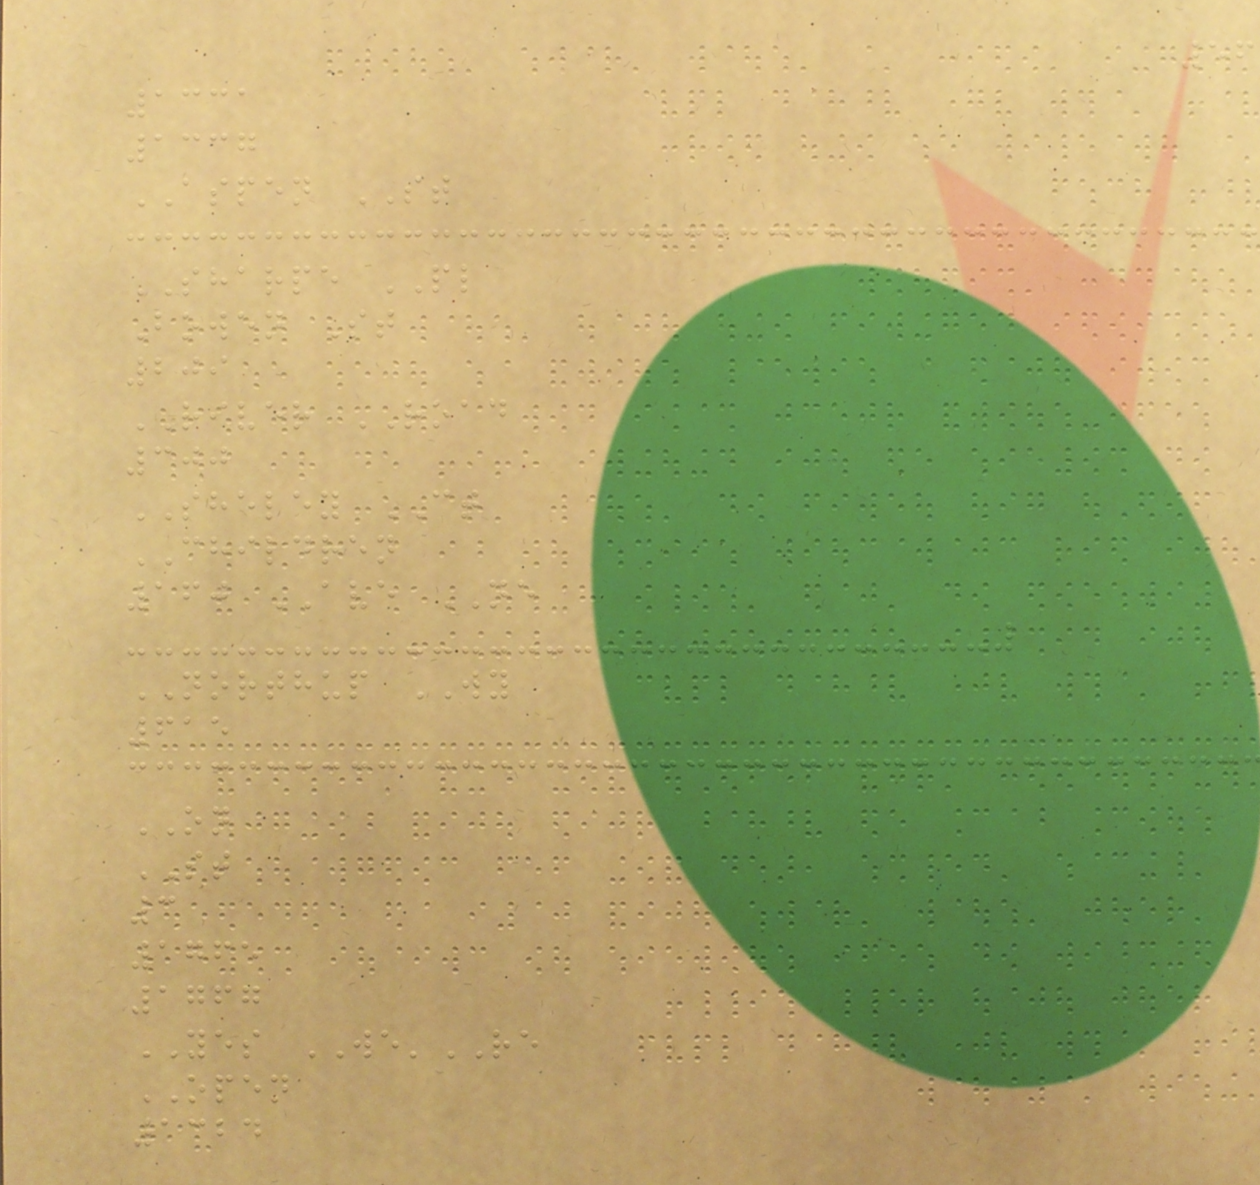56
1331
1337
ASPEN ST
SHARPE PL
Bowen St
209
RIVER ROAD
300
SHELEY CT
CHILDREN
160 AVE NE
NORTHUP WY
615
ON
ST
3
1765
1767
YES WE'RE
OPEN
1324
